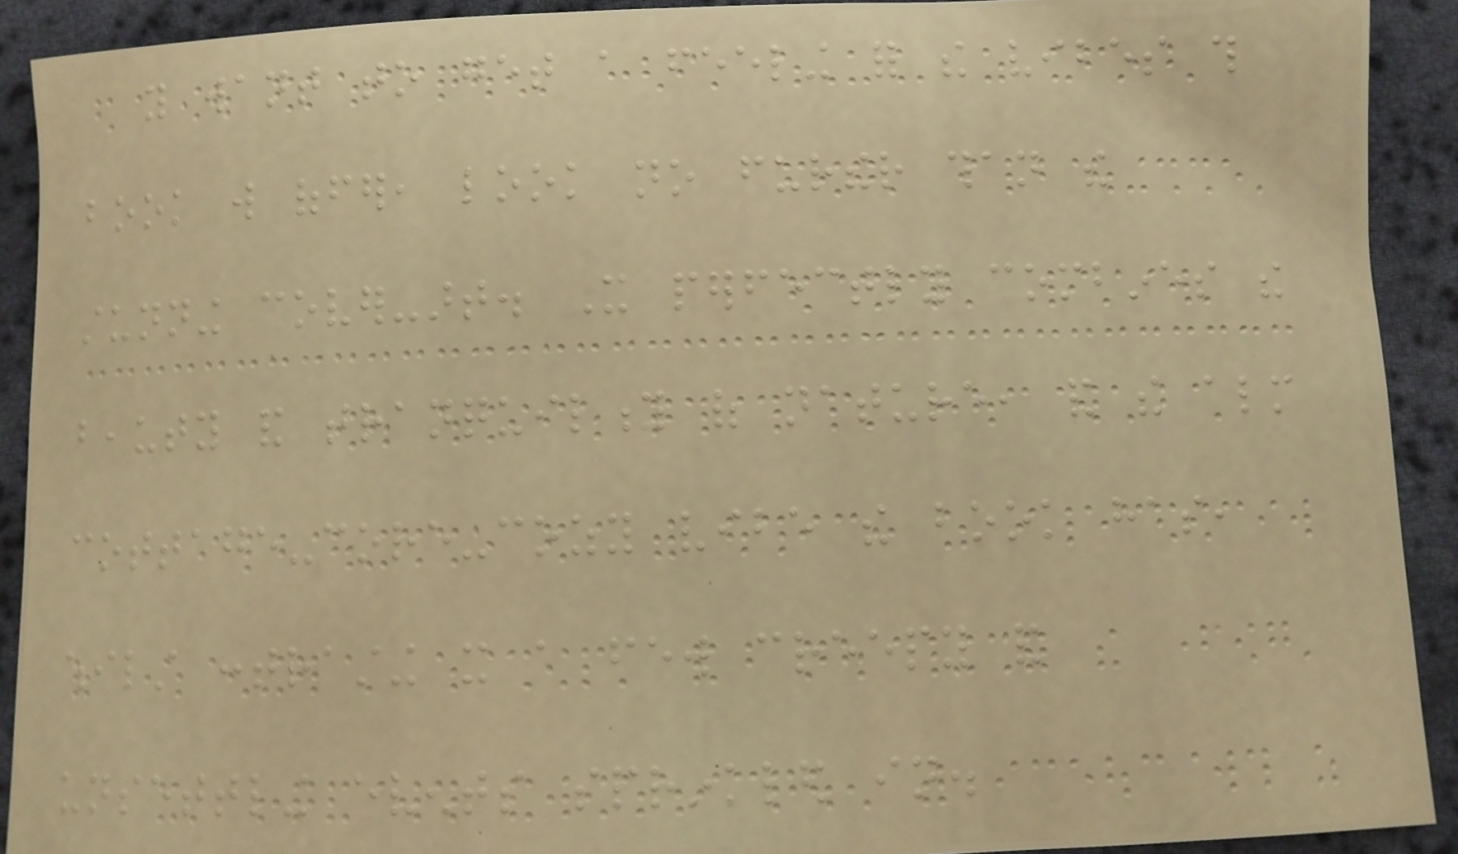you want to get a feeling for the vibes this
book will offer, look no further than the
stunning cover-art. It perfectly combines the
beauty and tranquility of nature, and the almost
cottage-core-cozy vibe the book has,
whilst contrasting it a few creepy and
unsettling events sprinkled in.
